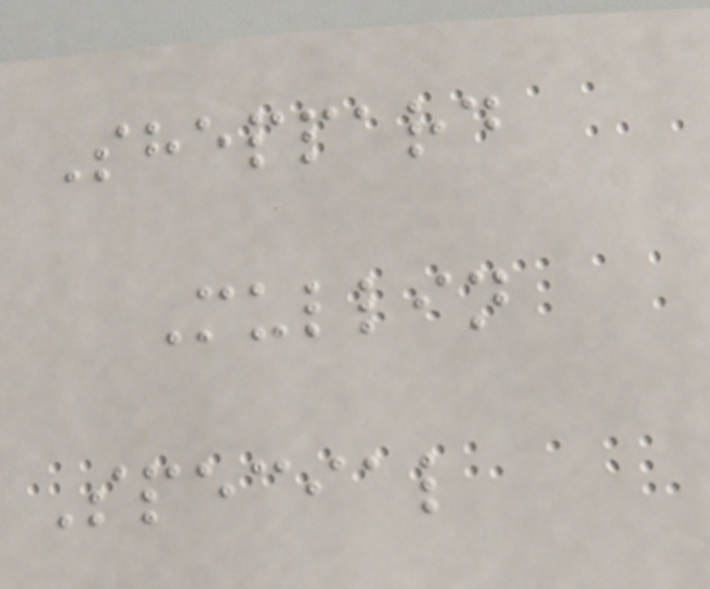Sheppard
Mullin
Special
